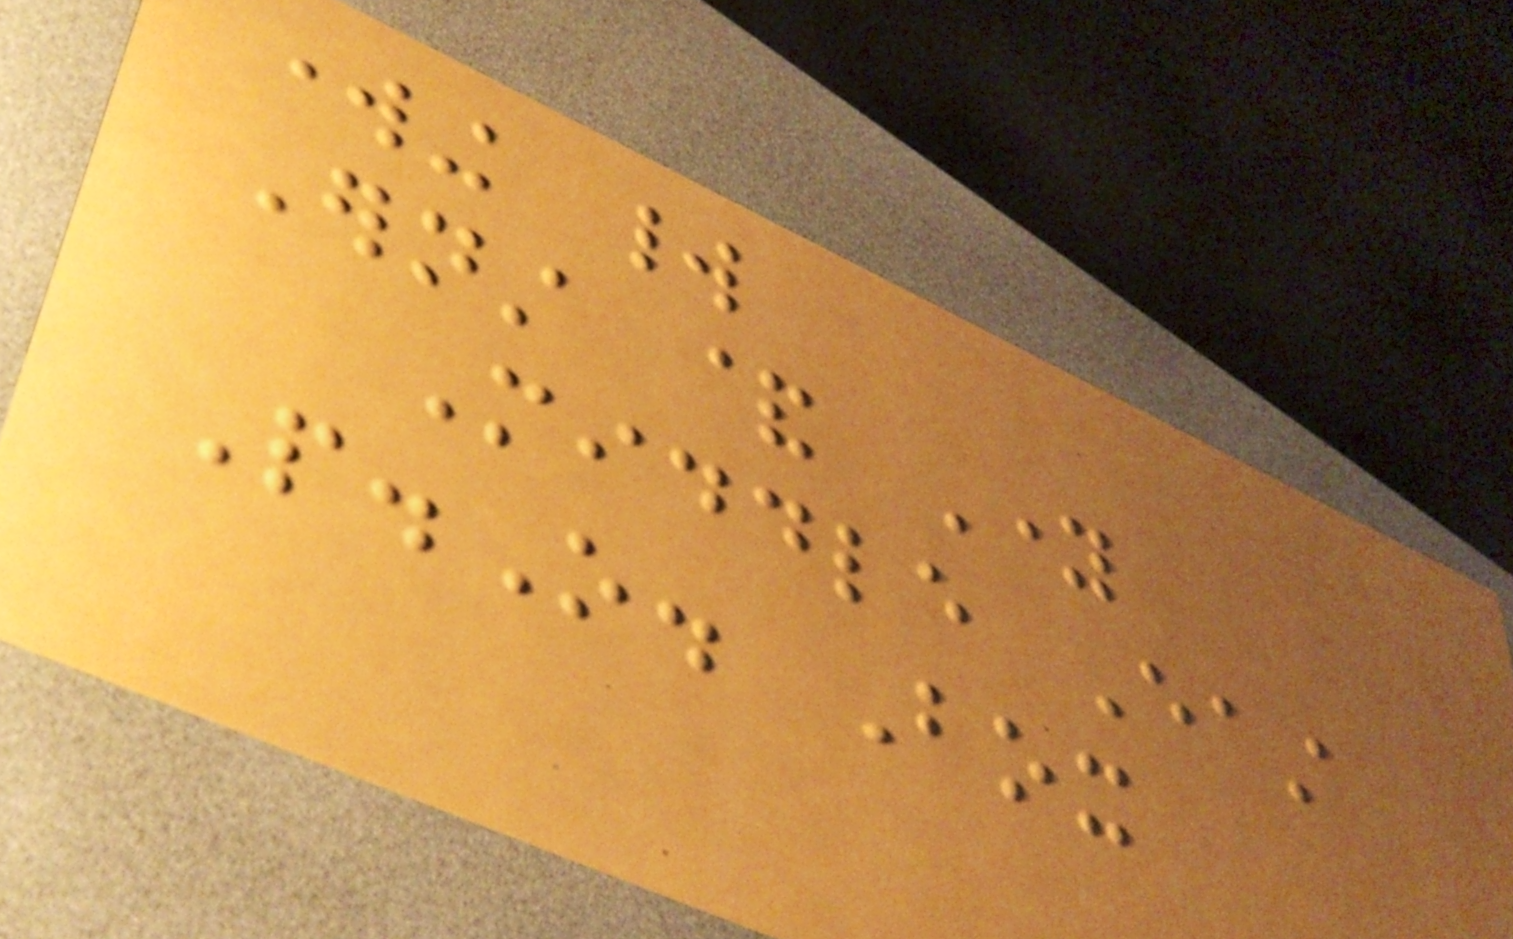working world
Ernst & Young
Middle East
P.O. Box
